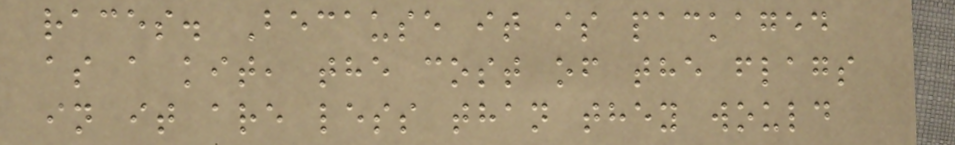races. Because it is packaged
as a kit, the cost of the flags
in it are less than they would
